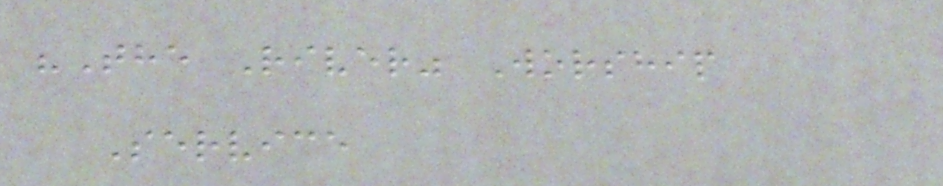"The River" Worship
Service
